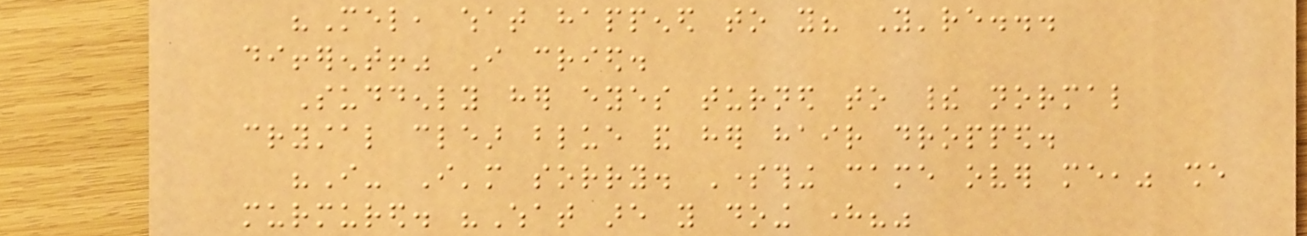"Mel, what happened to you? You're...
different!" I cried.
Suddenly her eyes turned to their normal
crystal clear blue and her hair dropped.
"I- I'm sorry. Something came over me," she
murmured. "What are you doing here?"
